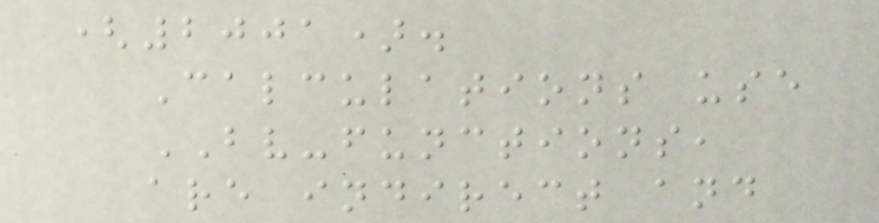(2001).
Calculations use
BV-functions,
are indirect and
